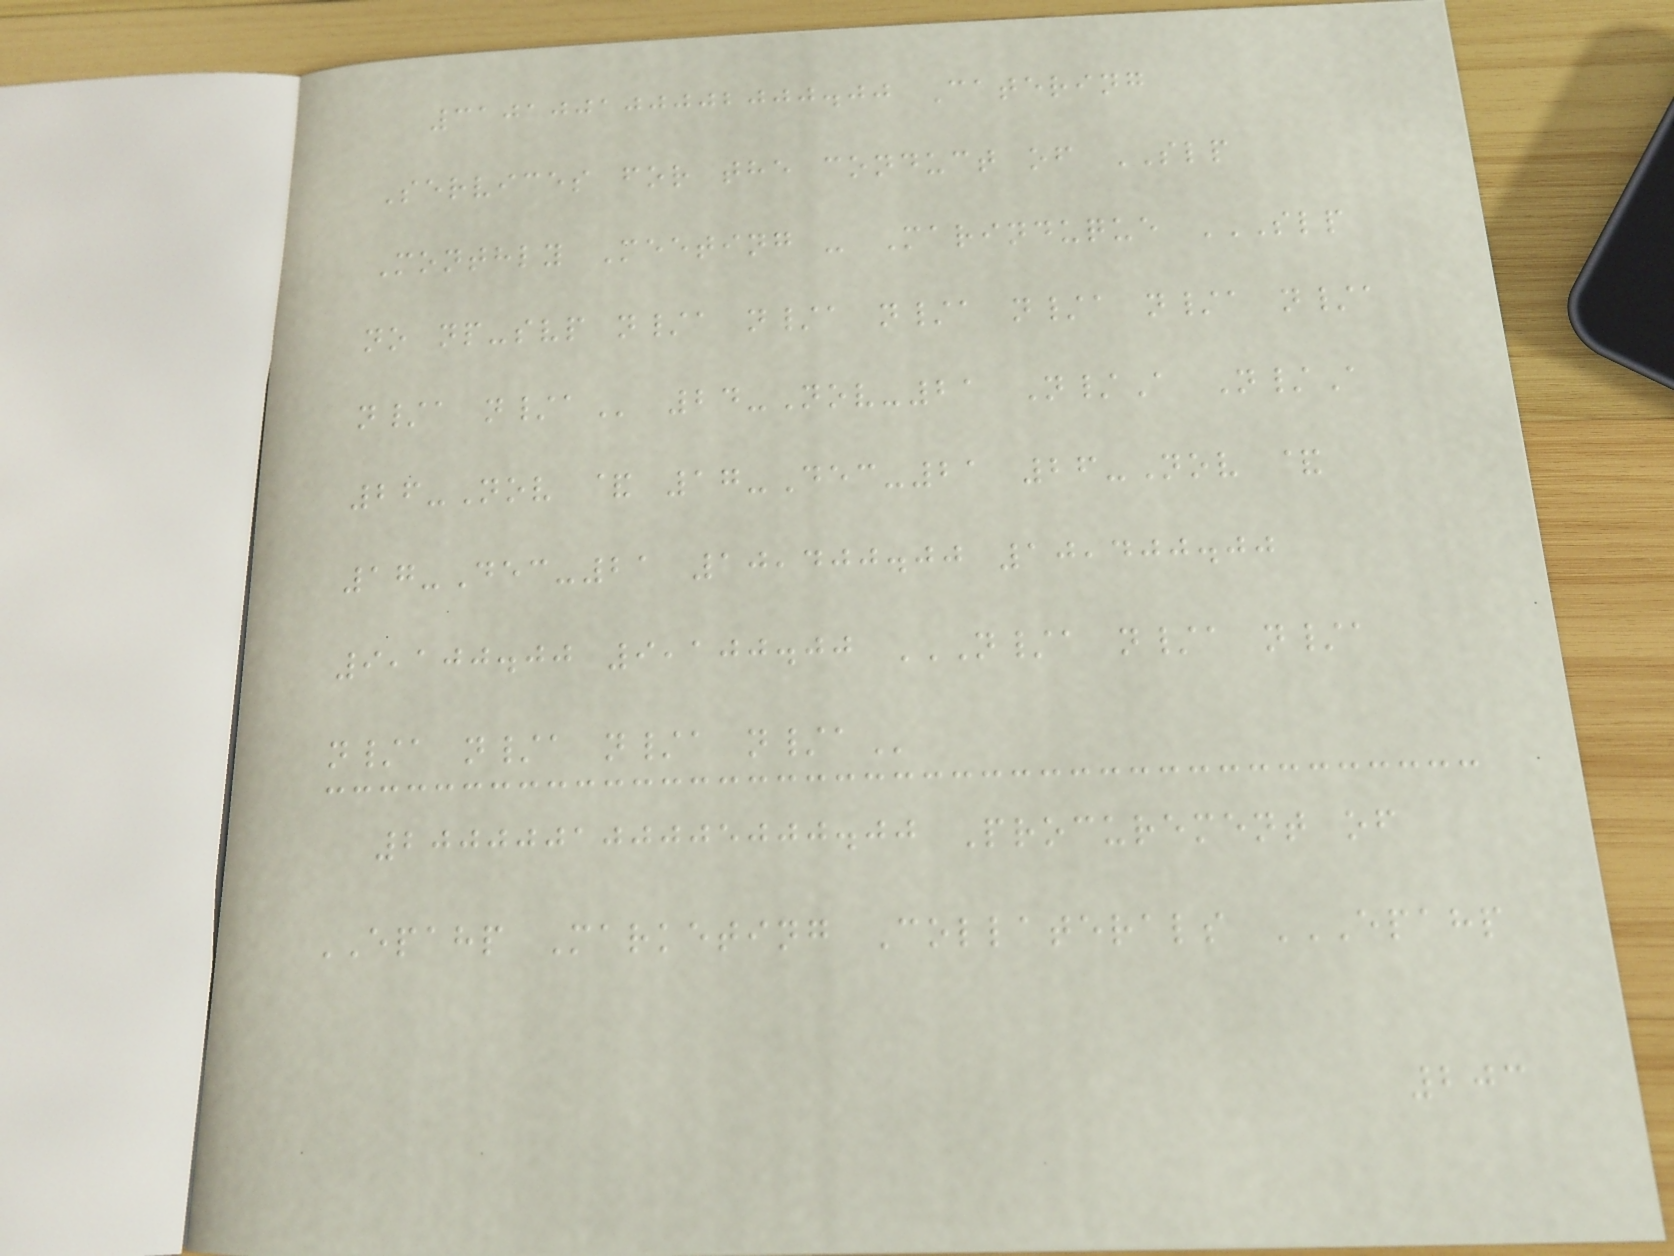310100100002000.00 Catering
Services for the conduct of SLP
Monthly Meeting - Marinduque SLP
NO NP-SVP N/A N/A N/A N/A N/A N/A
N/A N/A 24-Nov-21 N/A N/A
26-Nov & 17-Dec-21 26-Nov &
17-Dec-21 10,400.00 10,400.00
9,100.00 9,100.00 N/A N/A N/A
N/A N/A N/A N/A
200000100005000.00 Procurement of
EPAHP Marketing Collaterals EPAHP
203
